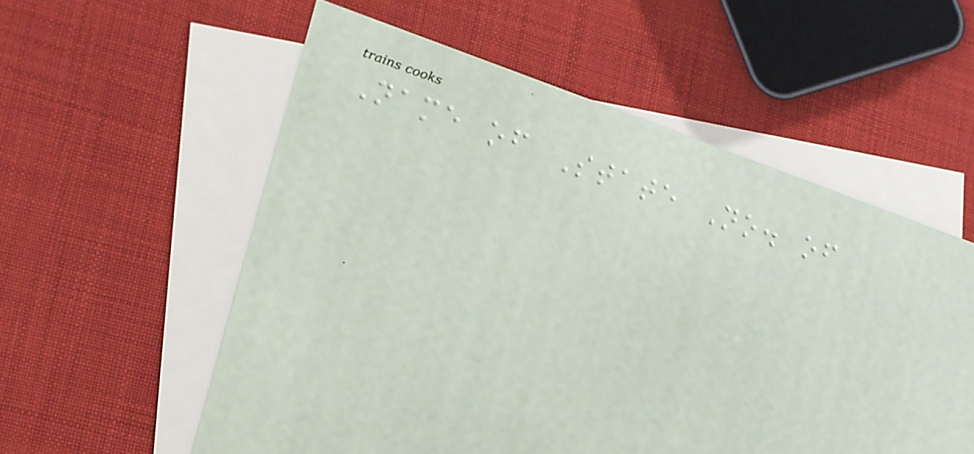Name of State No. of
